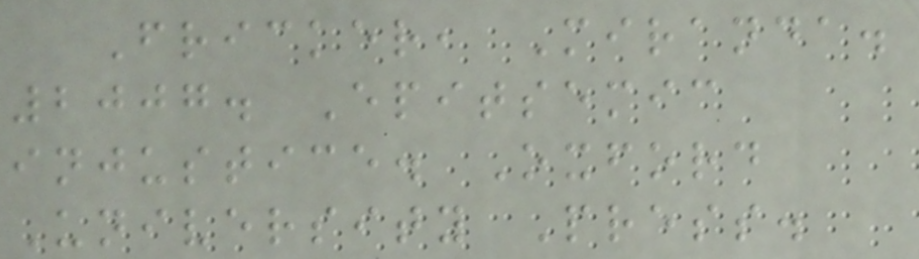Fricker, Miranda.
2007. Epitsemic
injustice. Oxford
University Press.
